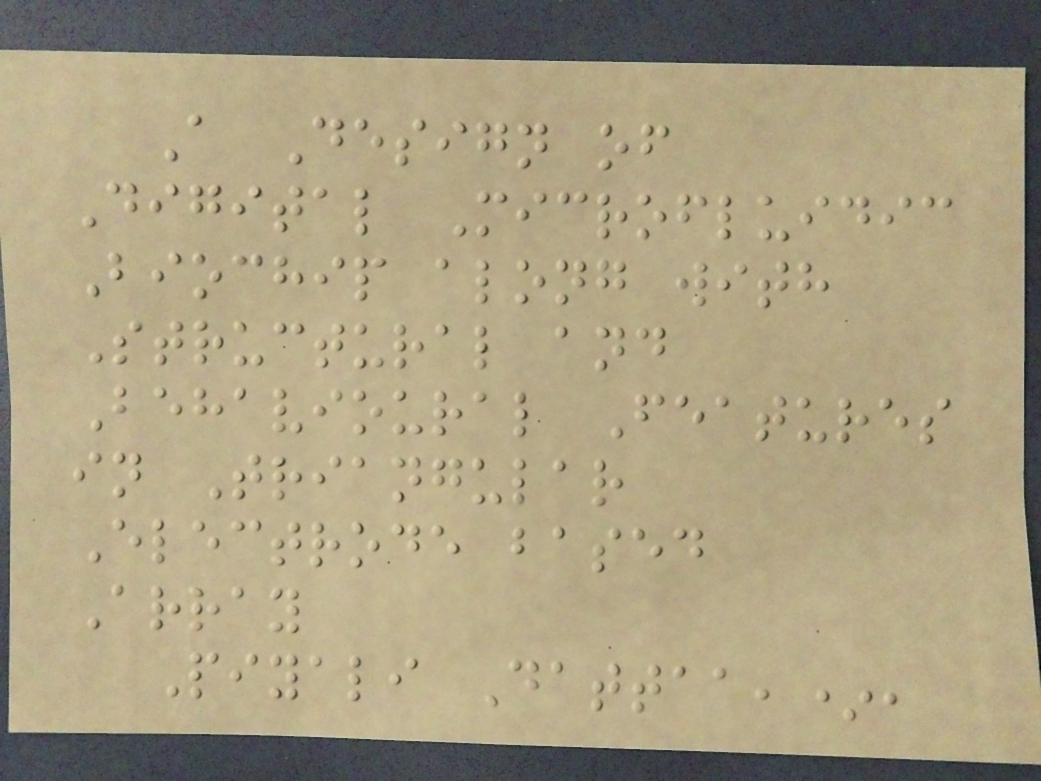A Design of
Digital Microfluidic
Biochip along with
Structural and
Behavioural Features
in Triangular
Electrode based
Array
Piyali Dattaa,*,
